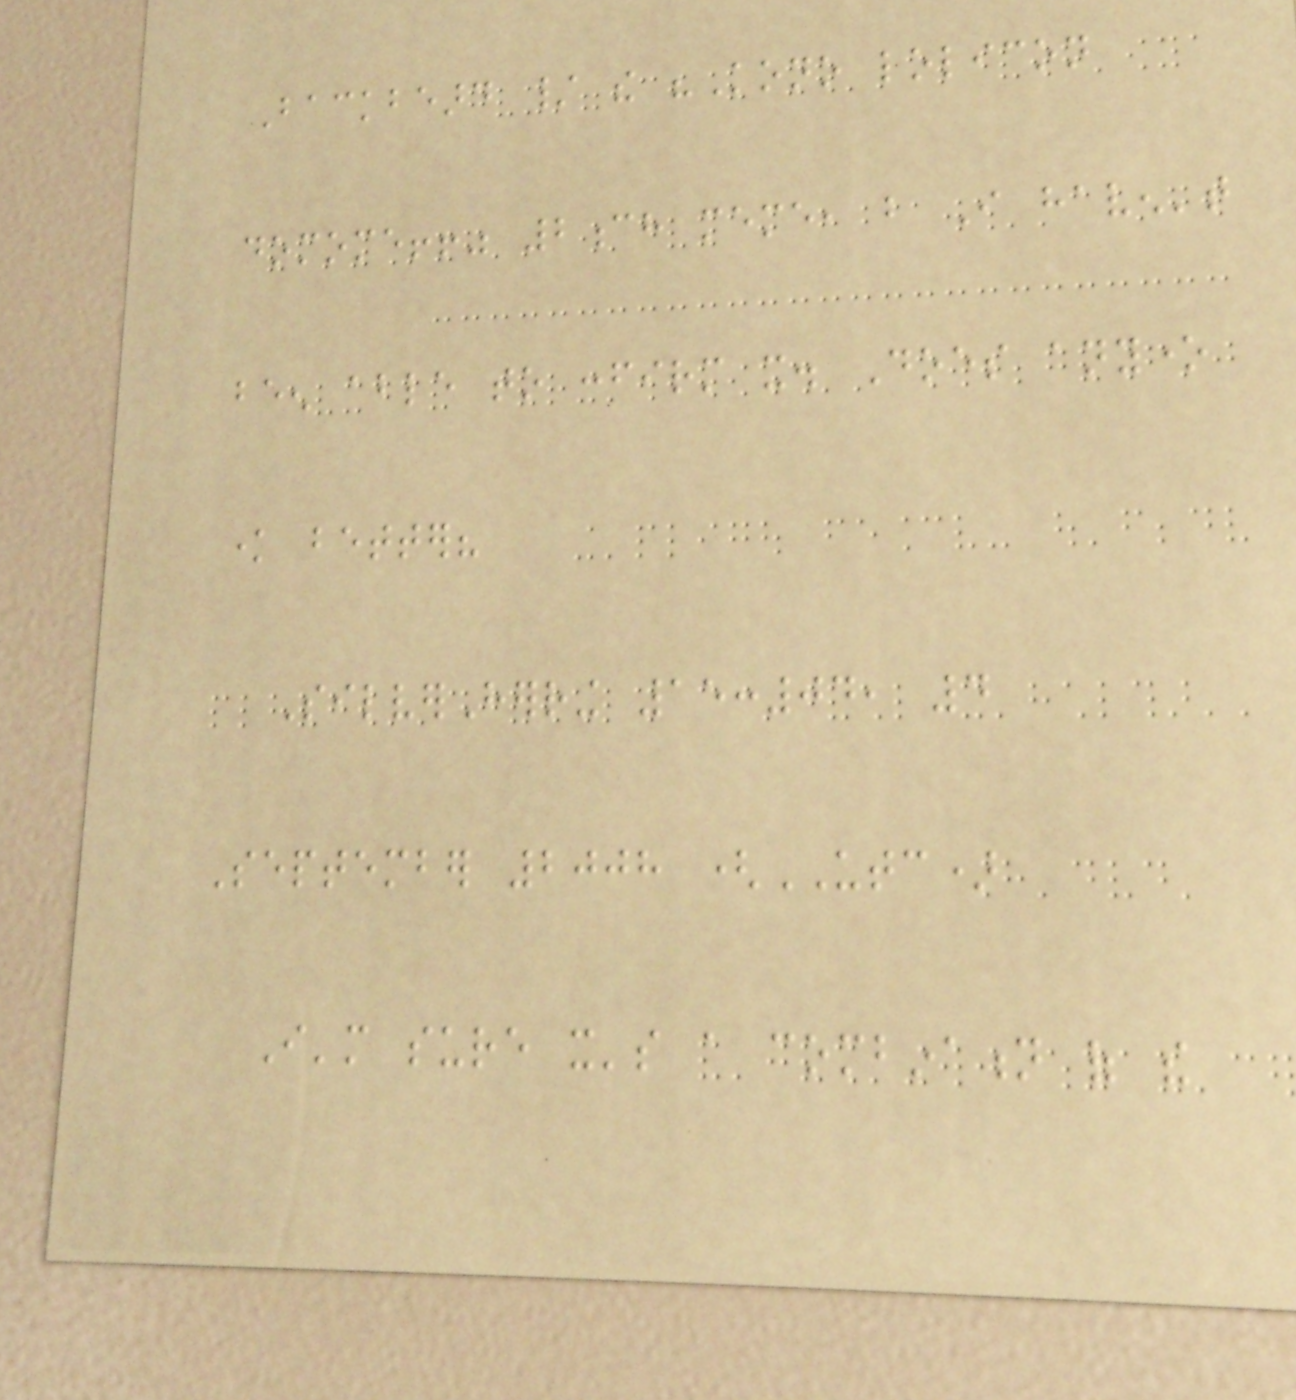Backbeard / the "Kono lolicon
domome!!" 2ch meme, but I haven't
been able to confirm it. Does anyone
know better?
SilverHerring 15:04, 4
September 2008 (UTC)
I'm sure it's a combination of the
